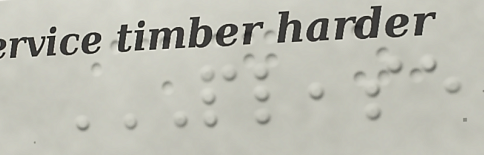PLEASE
